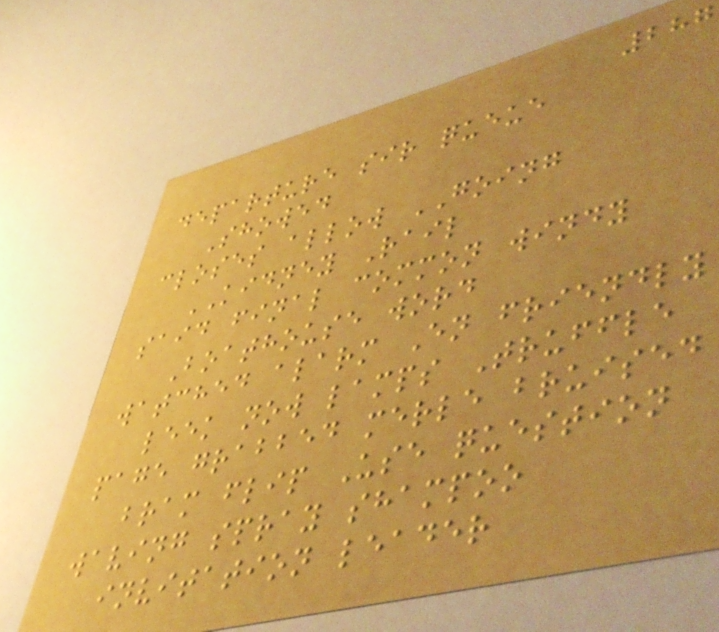287
departure sir queue
Showed
closes allow GOING
KIDNEY Rail
said final common windy
Boathouse word
watched alarm En friendly
leek now lamps Truffle
page grabbed merle bruised
bram flip Use question
waving spray shampoo
invitation leader
